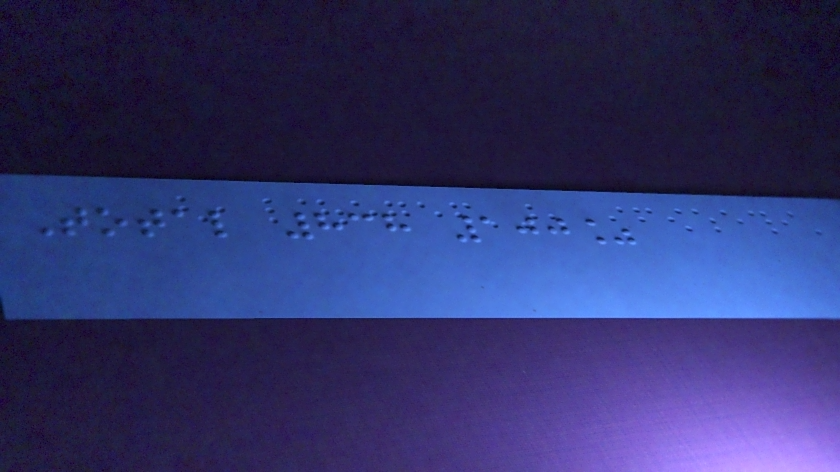Total 838 100%
